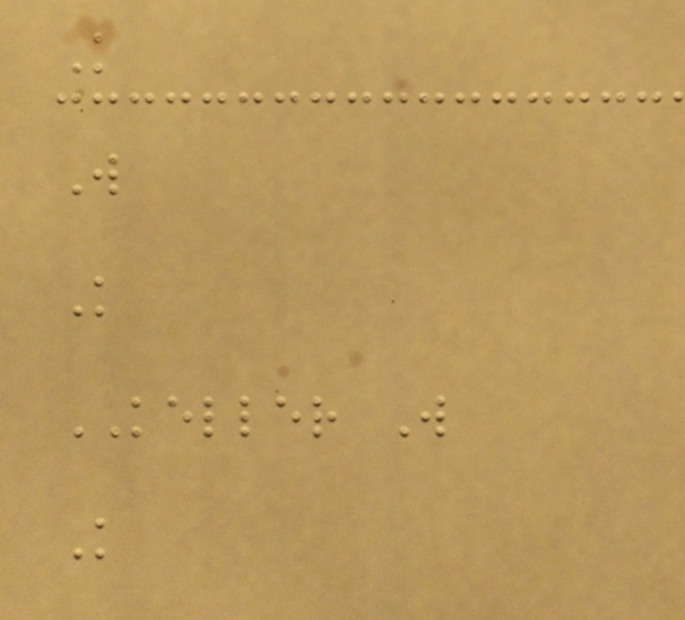K
W
K
KELLER W
K
